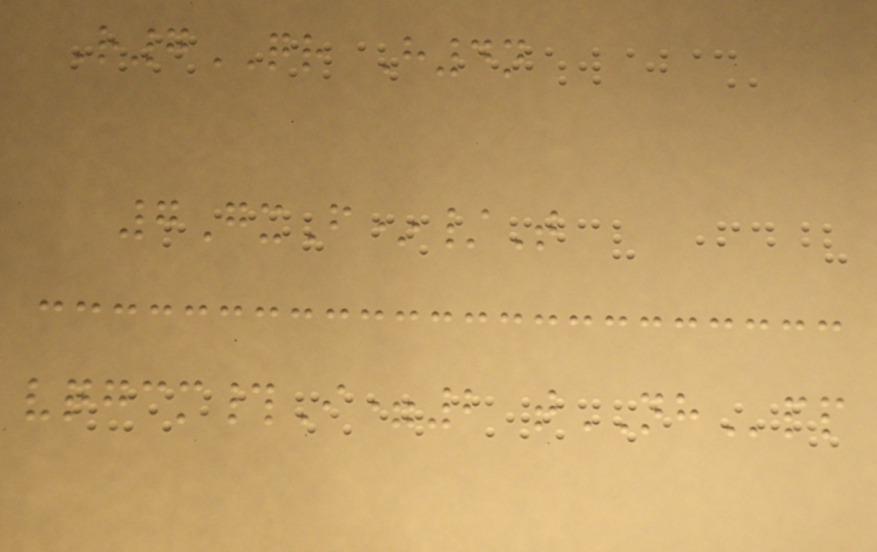R7QR H4n
7GxF*/T
vqgcm#I=2 tNHpp
